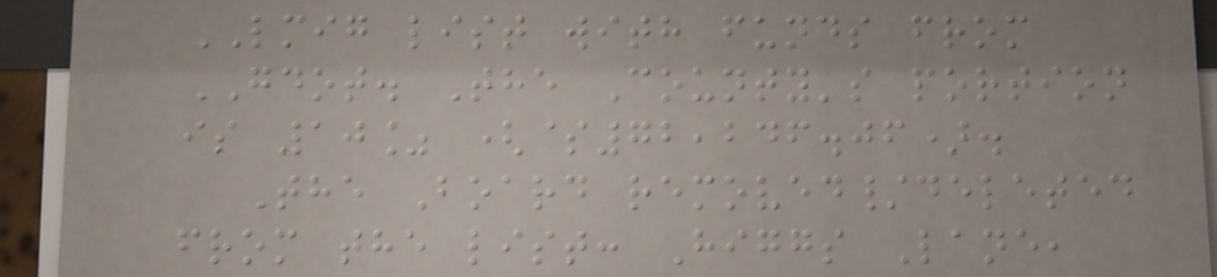LMIG list with funds from
GDOT. The County's portion
is 10% ($72,246.06).
The Board removed/deleted
from the list: Higgs Lane,
